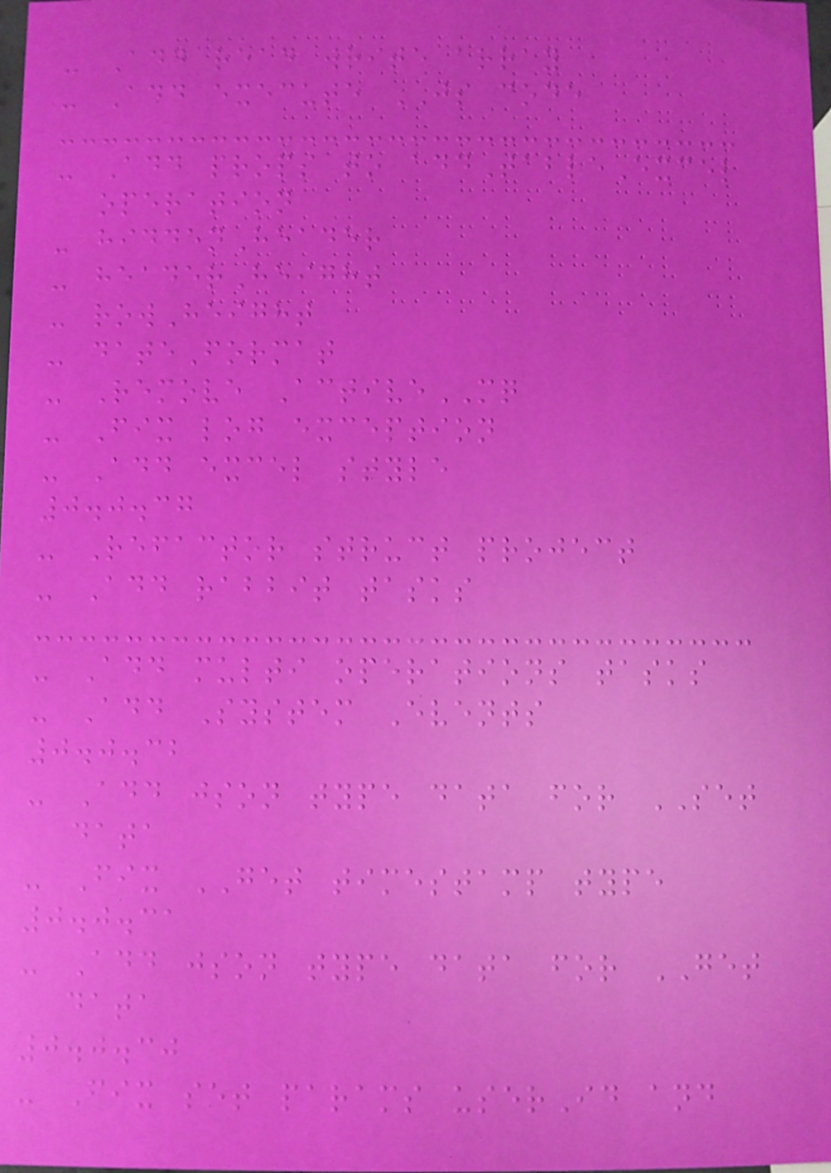- Add read write array
- Add execute JS code
- Add props to addTableExcel
operation
- hiddenHeader
- headerHeight
- rowHeight
- dateFormat
- Remove ActiveMQ
- Fix log exception
- Add excel style
0.0.37
- Refactor struct project
- Add rabbit tasks
- Add multi operations tasks
- Add System Events
0.0.32
- Add json type data for SET
data
- Fix GET timestamp type
0.0.31
- Add json type data for GET
data
0.0.30
- Fix set params userId and
